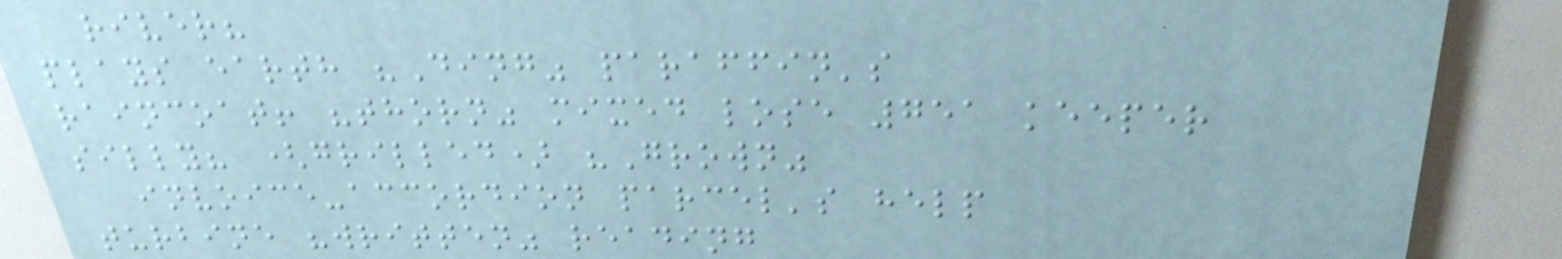river?
plays earth "Ding" paraffin's
raincoat! "thorn" mixed lose 751 keeper
silly? (grilled) "Grown"
invoice-accordion parcel's help
turbine "written" reading
